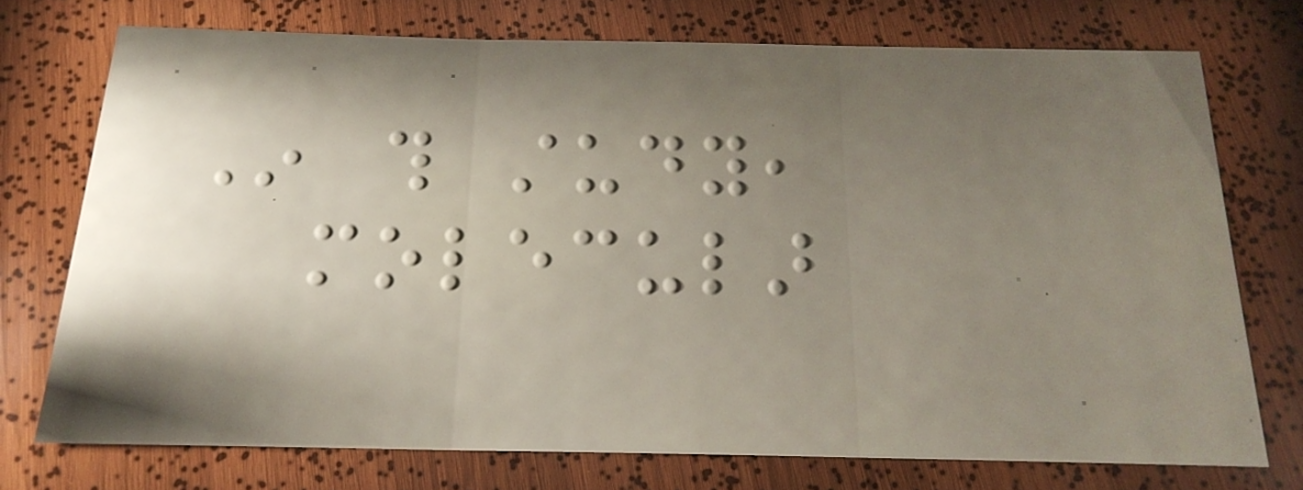In this study,
molecular
